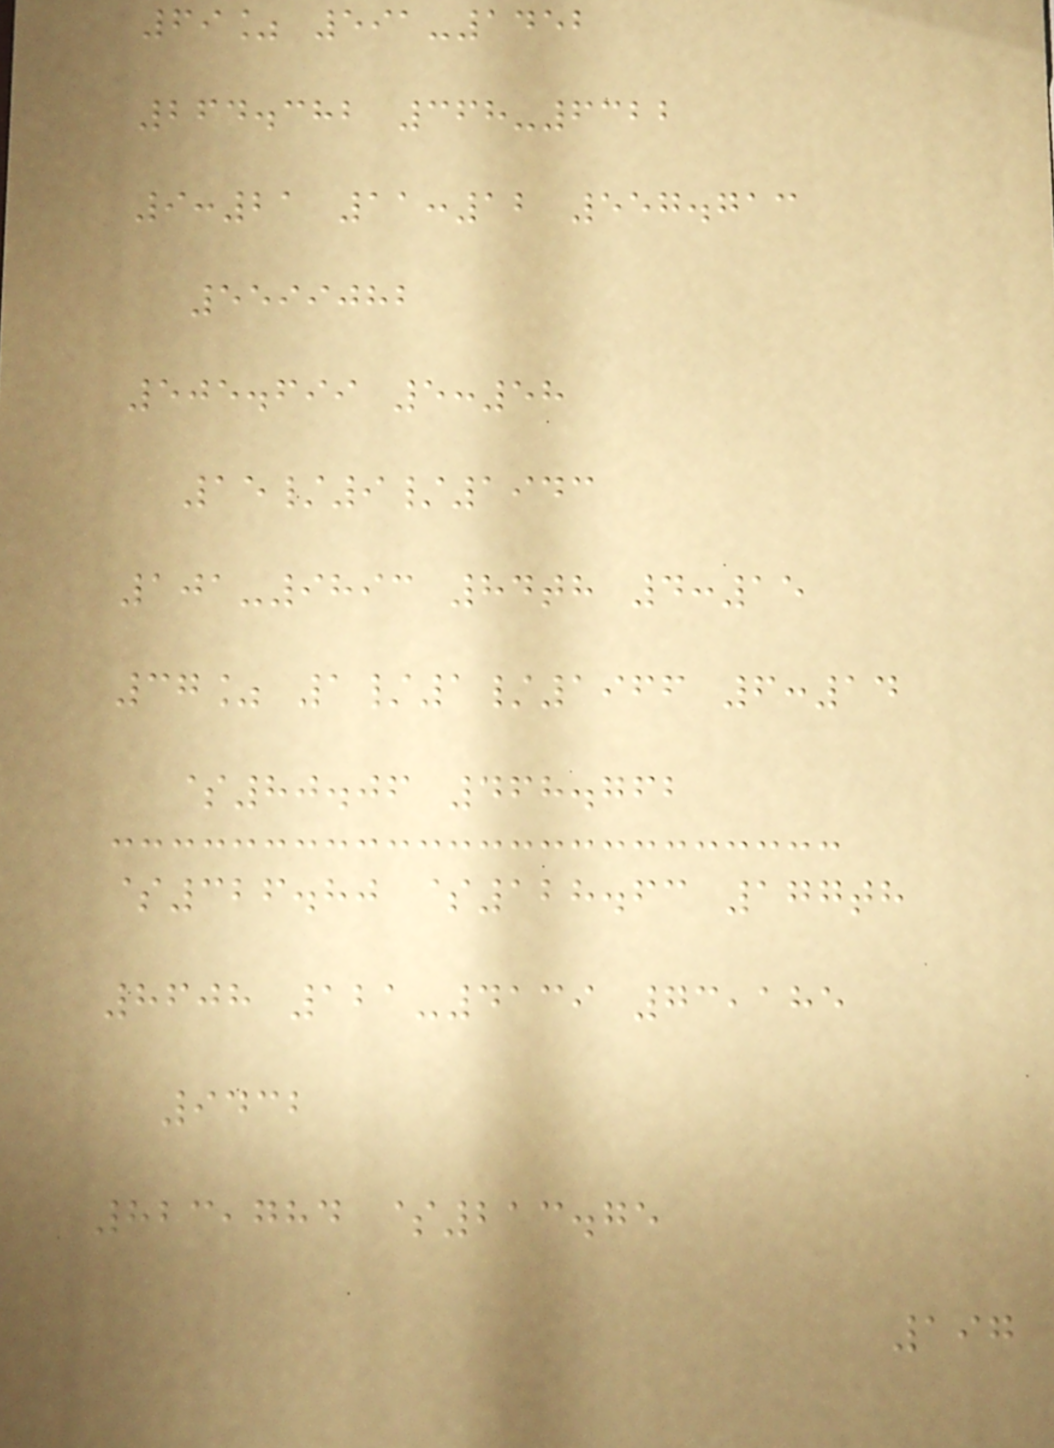69% 591-1452
264.382 368-6322
9:21 11:12 557.713
5599082
505.699 5:58
15/9/1943
101-9893 84th 4:15
37% 1/1/1966 6:14
$80.06 468.762
$326.80 $128.63 177th
8608 121-4139 73,185
9432
823,784 $213.75
197
